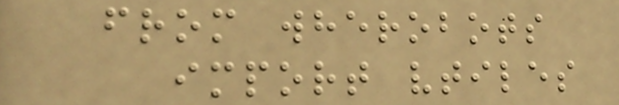from wherobots
import vtiles
